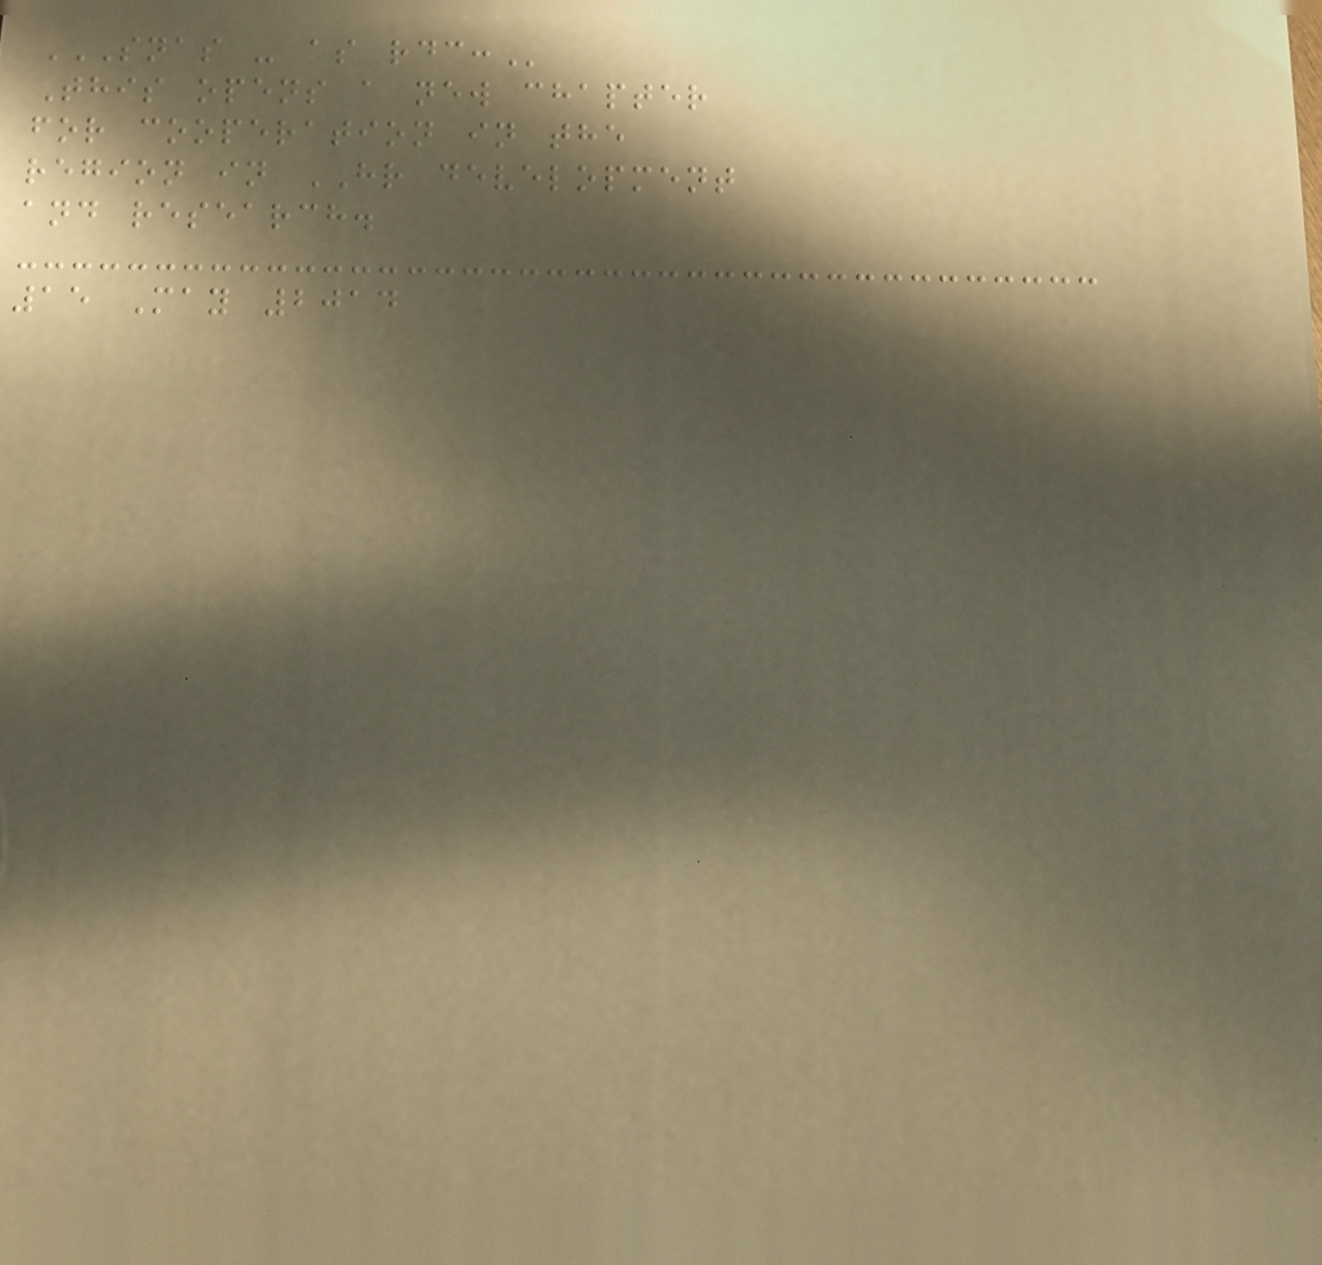SNAS - AS RDC:
This opens a new chapter
for cooperation in the
region in HR development
and research.
15 May 2014
